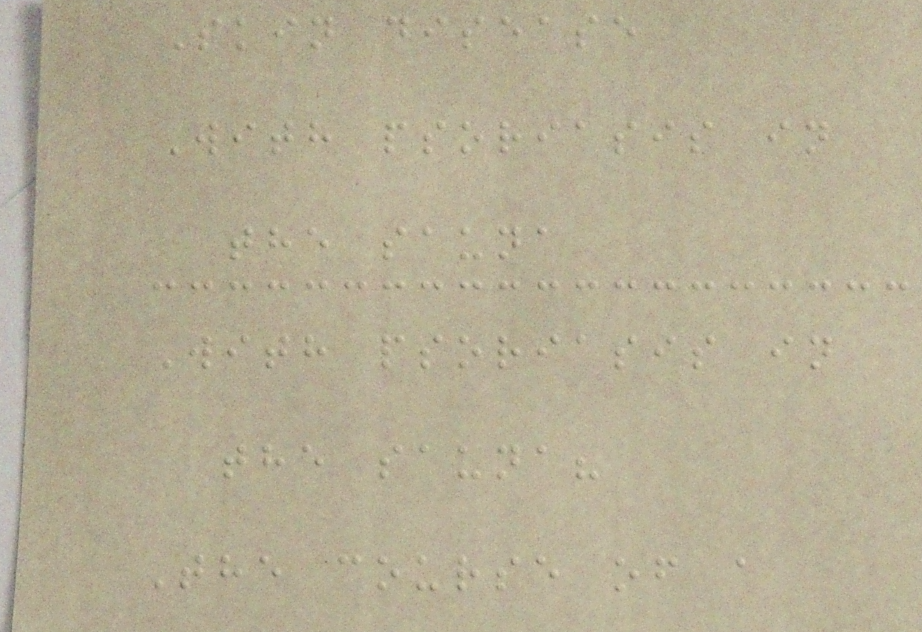Skin disease
With psoriasis in
the sauna
With psoriasis in
the sauna?
The course of a
